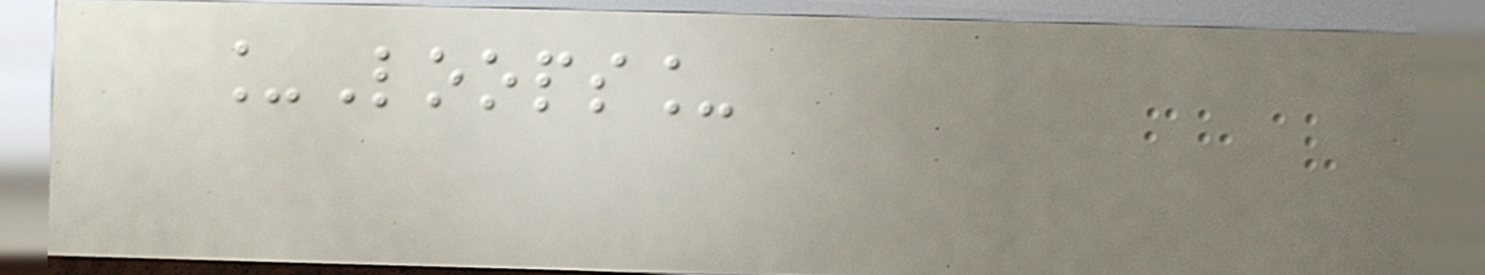_Loops_
